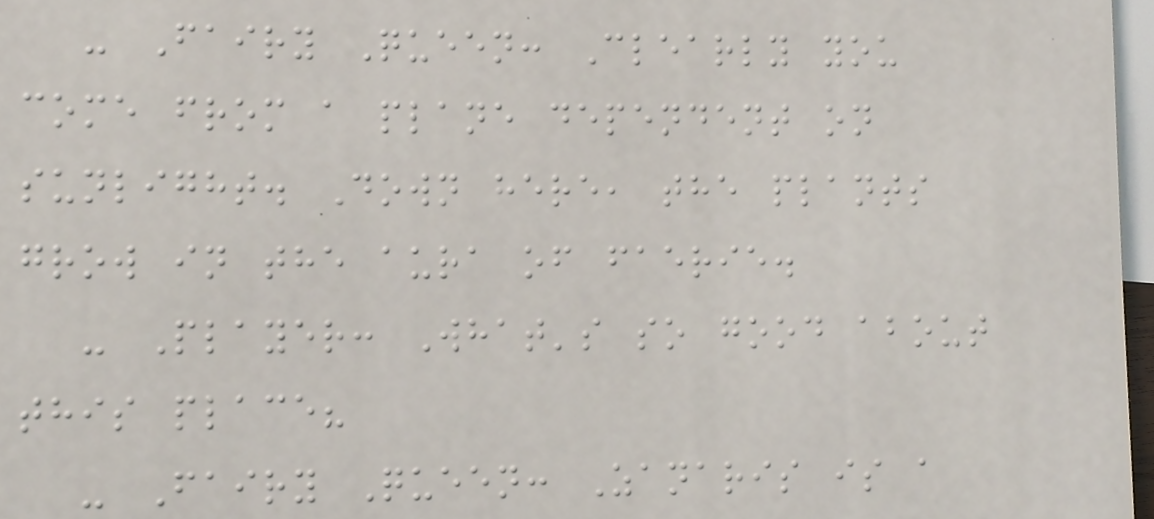- Fairy Queen: Clearly you
come from a plane dependent on
sunlight. Down here, the plants
grow in the aura of faerie.
- Player: What's so good about
this place?
- Fairy Queen: Zanaris is a
